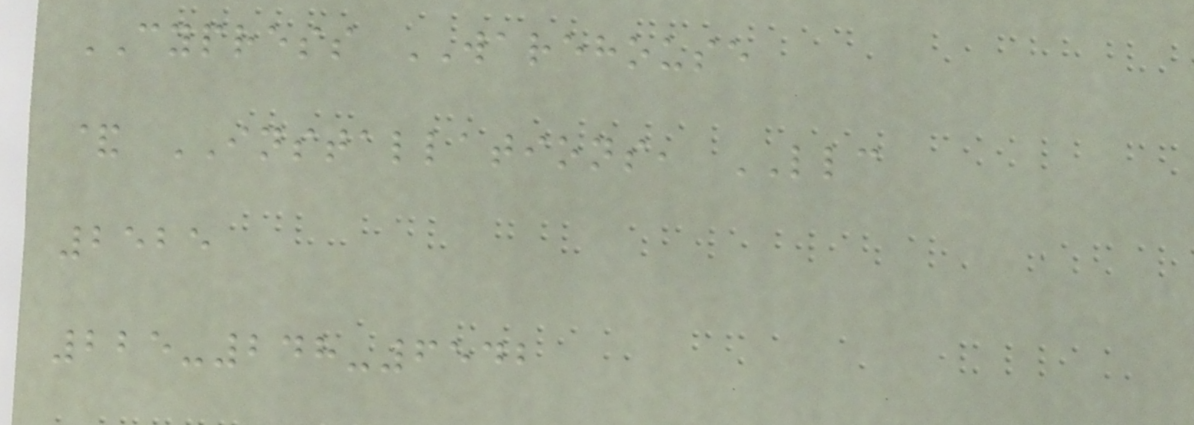CYPRESS WAREHOUSE
& INSTALLATIONS, LLC
2525
225-248-6542
